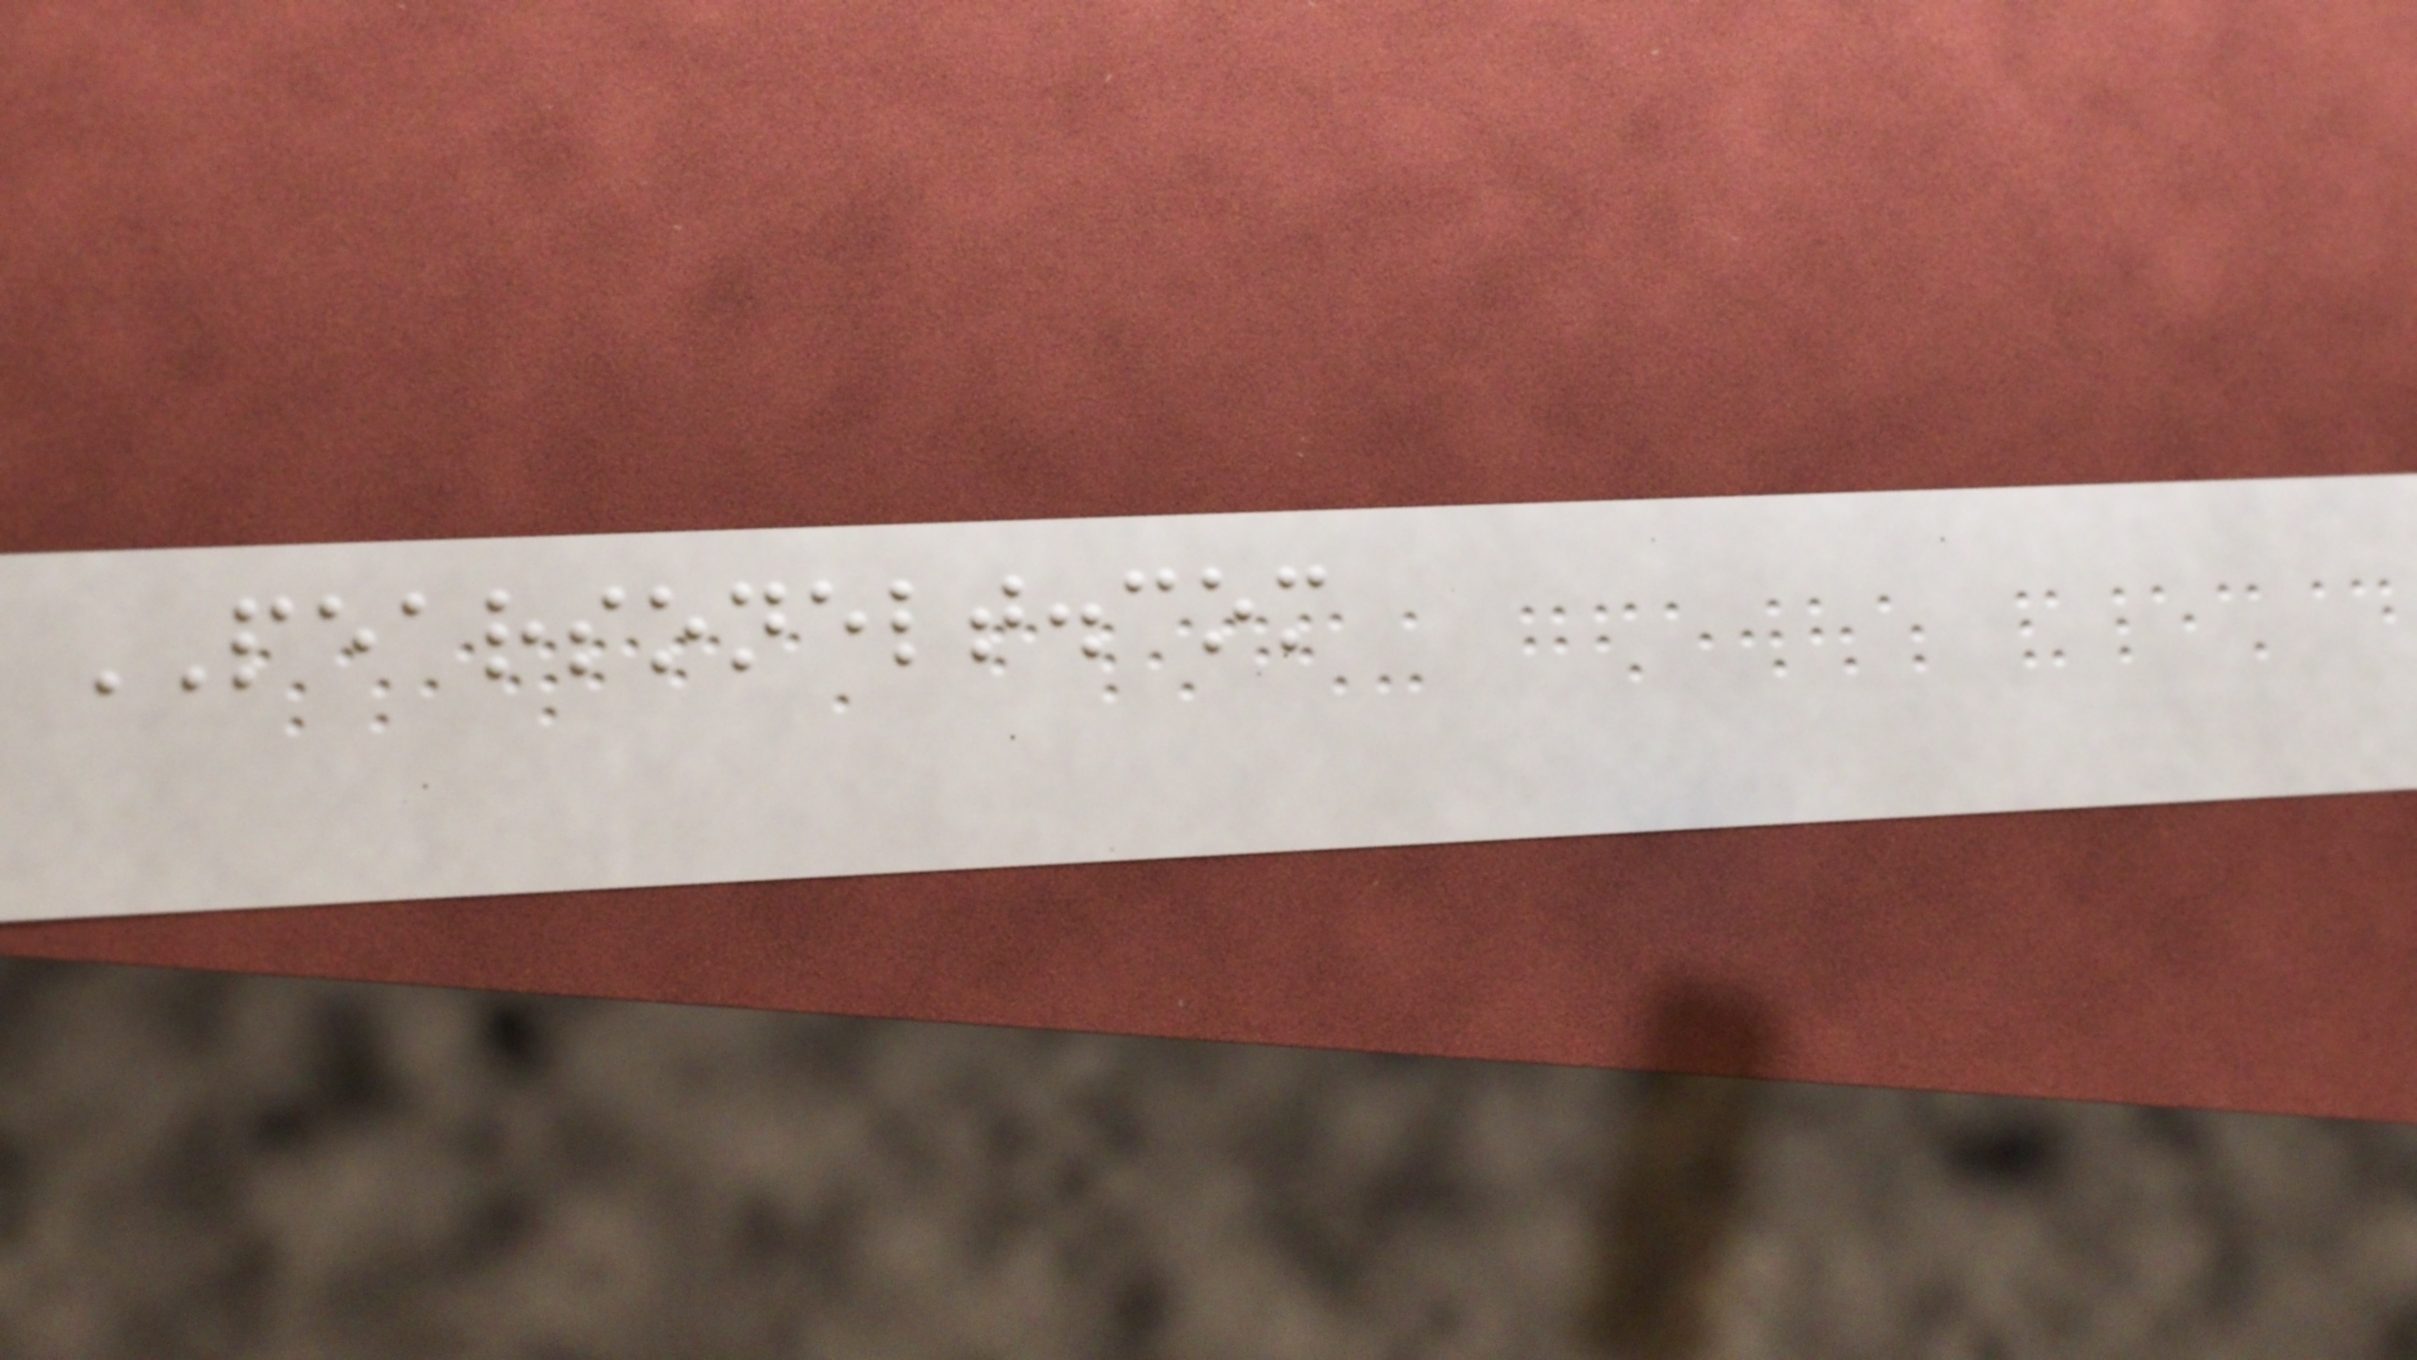PEARSONELT.com
